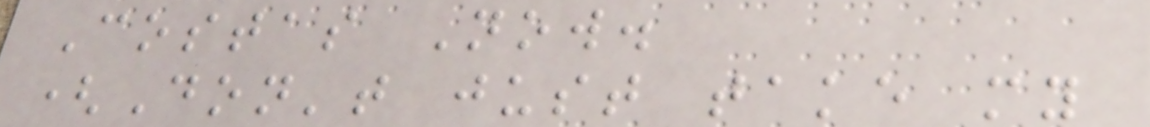Costas Now.
(Don't just take my
